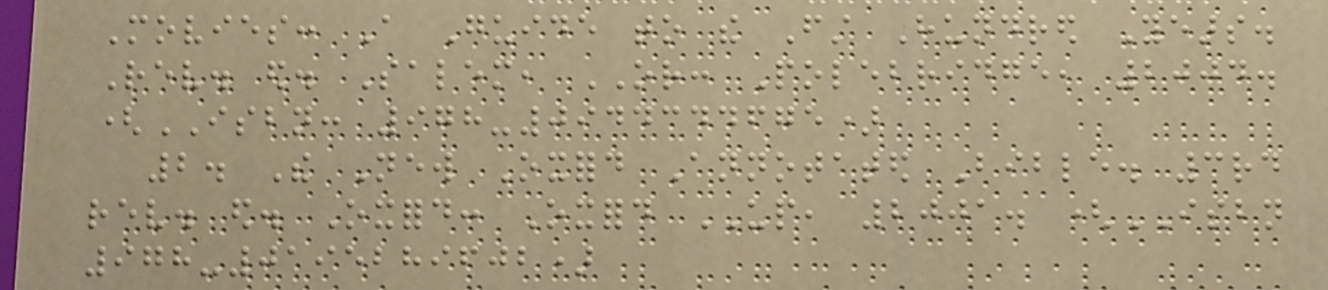Movies: A Guide to the First Hundred Years.
Rev. ed. Salem, OR: Polebridge, 2004.
(ISBN: 978-0944344675)
2. The New Oxford Annotated Bible. 3rd
rev. ed. Oxford: Oxford UP, 2001. (ISBN
978-0195289602)
